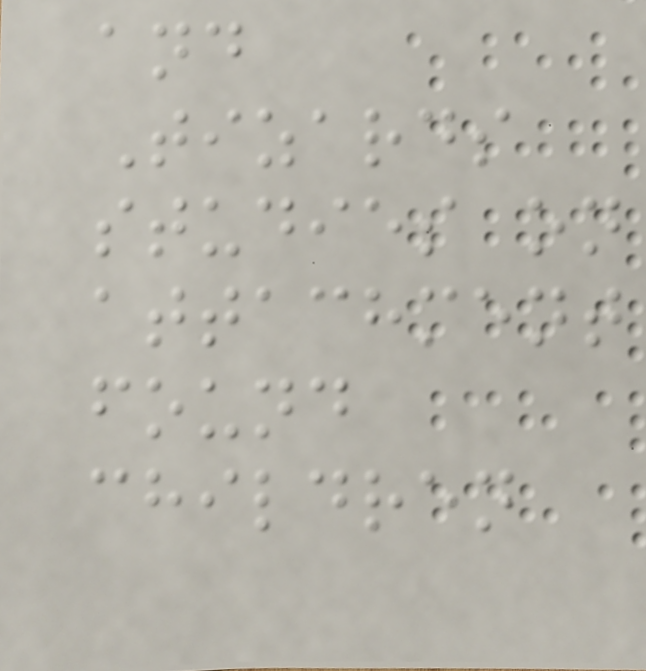and
Tizards
studies on
attachment
found
children
